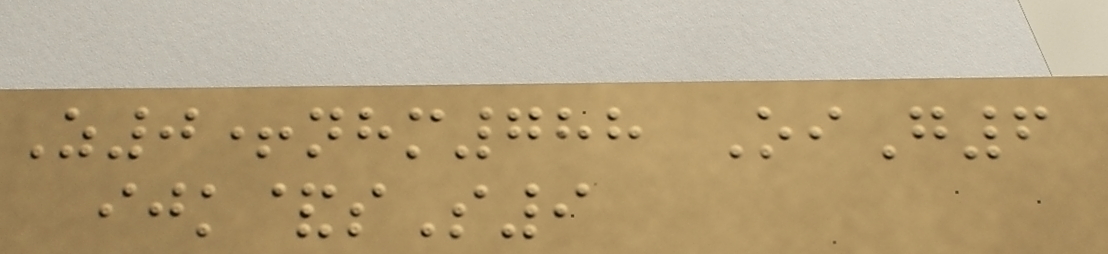Z0+nhm788 OiG6
ijk&sS9
